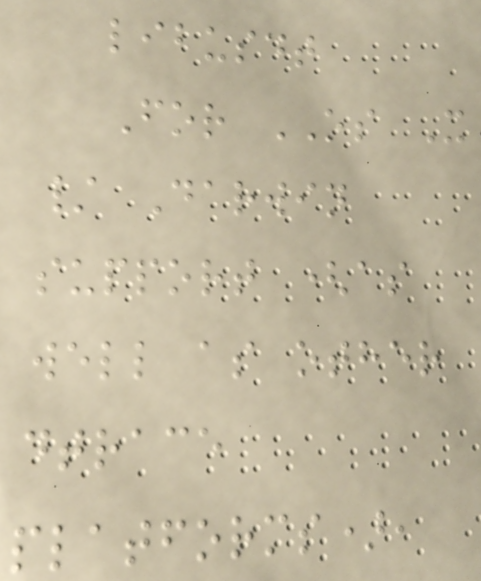libusdt
For OS X
/ Darwin
support (as
well as other
dtrace
platforms),
